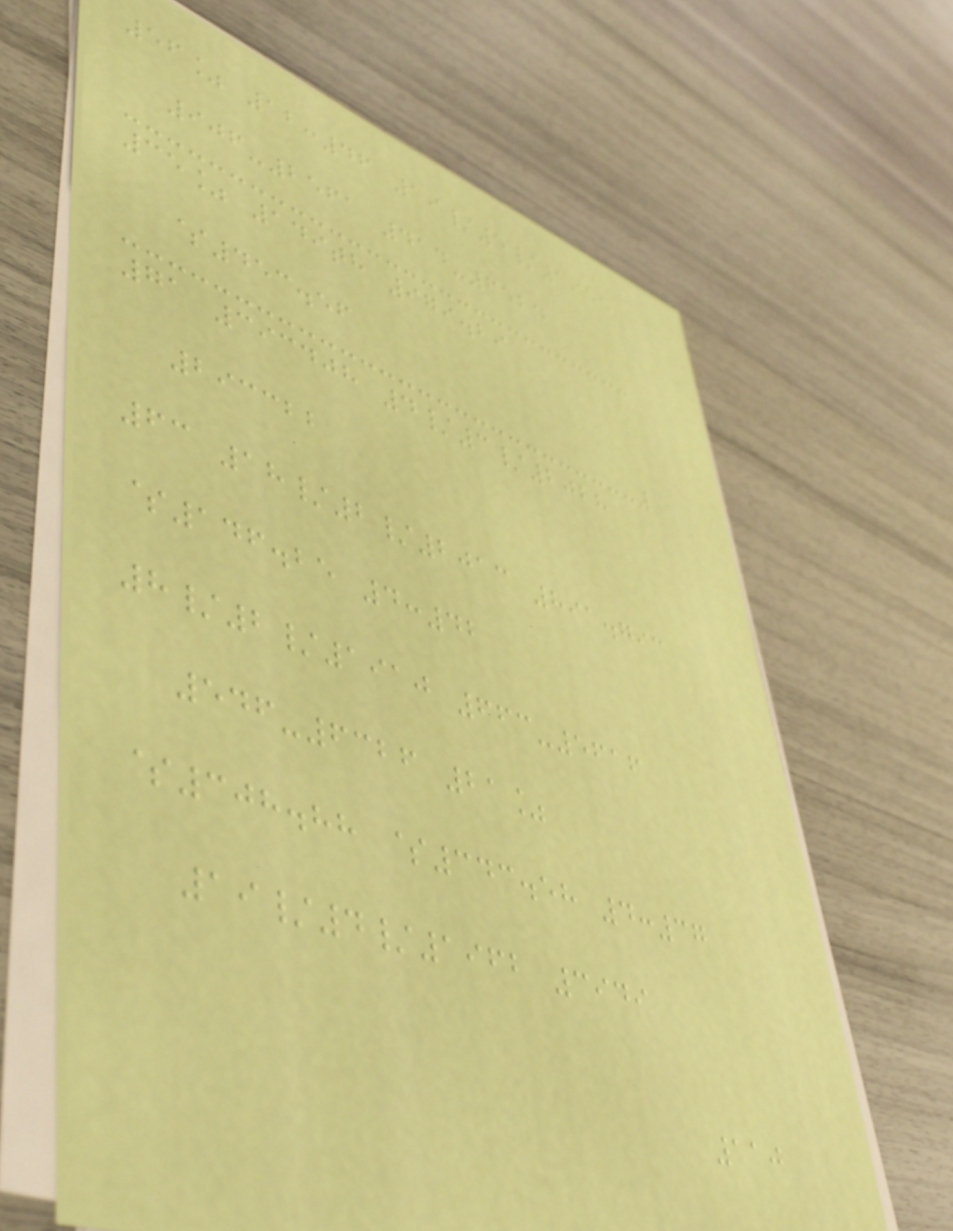56% 12:46 19/5/1955
906-2561 414-6524
35% 149th 979.29
$453.56
71 393408 4/3/2028
293322
63 18/2/2013 891.793
$146.25 4:42
8/2/1910 663-5616
546-6326 21%
$308.88 $343.58 4:37
19/4/1962 3949
110
